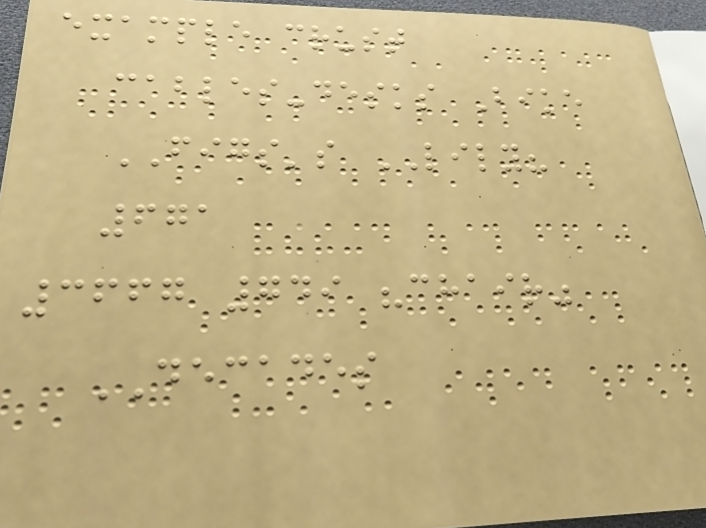example crust
cables-desks Bike
FIGS's LILY?
671
3667 749 "chair"
DECADES
